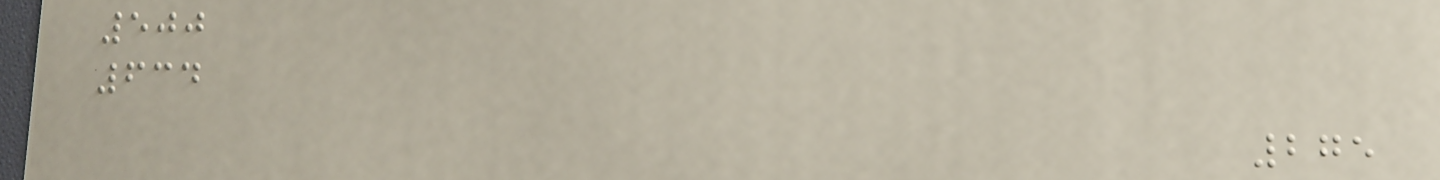500
634
275
